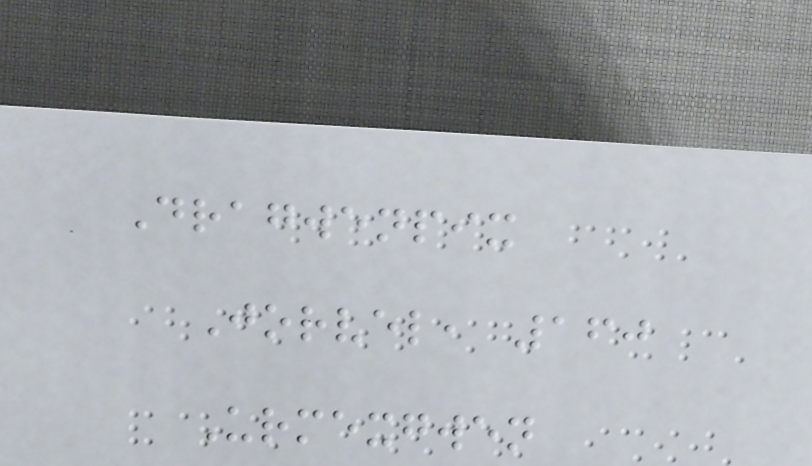Dragwenpix
Jorvel, 160
Urmexgwen
